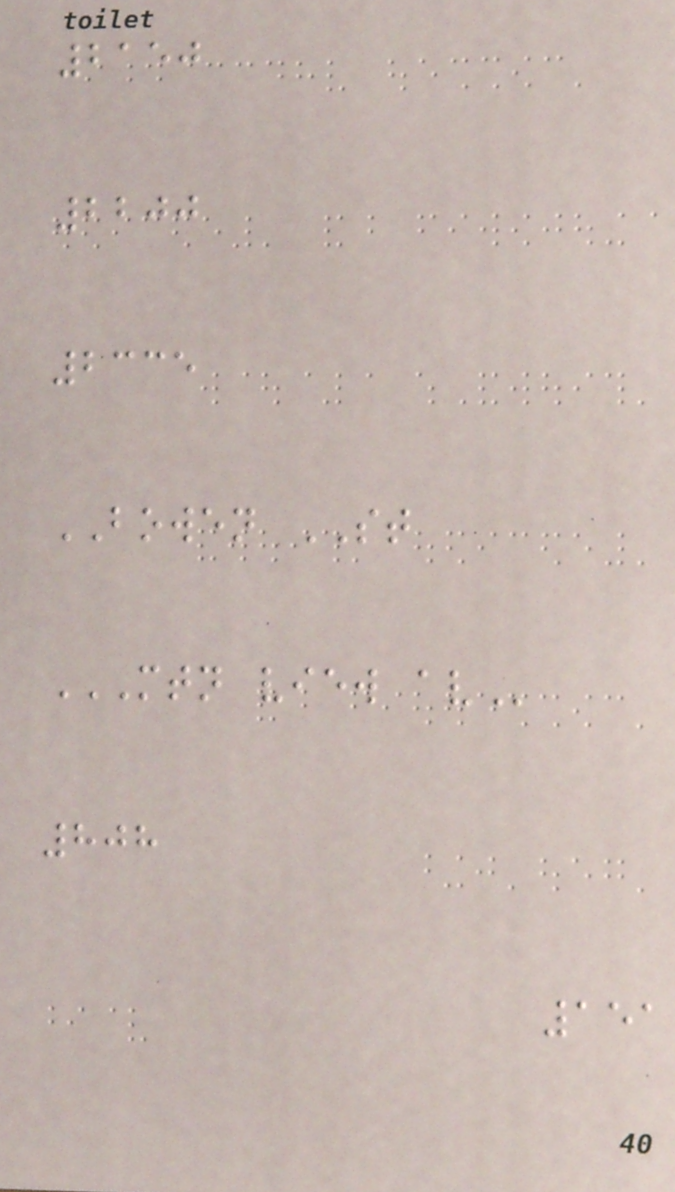2150
2200
2335
BOWEN ST
MTN VIEW AV
808
151
